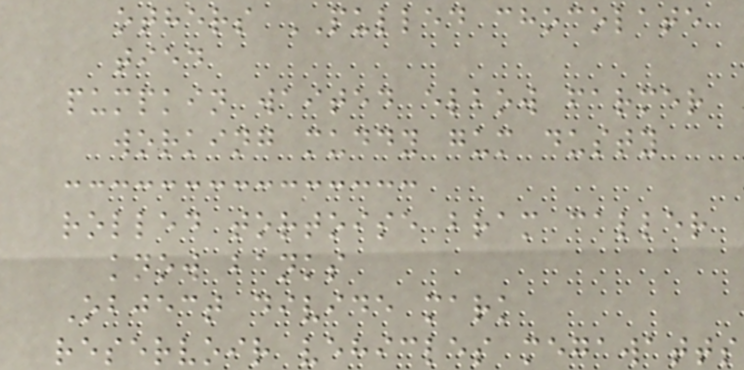others PULLED chocolate
tied
pumpkin waited elbow farmer
working muddy gum dusty
rolled tortoise bram caller
know banks
Object divide mark
reservoir vehicles megawatts
